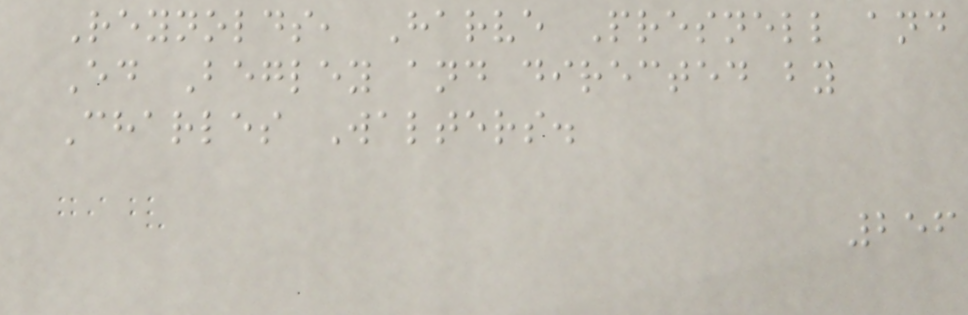Reynolds, Harve Presnell and
Ed Begley and directed by
Charles Walters.
256
